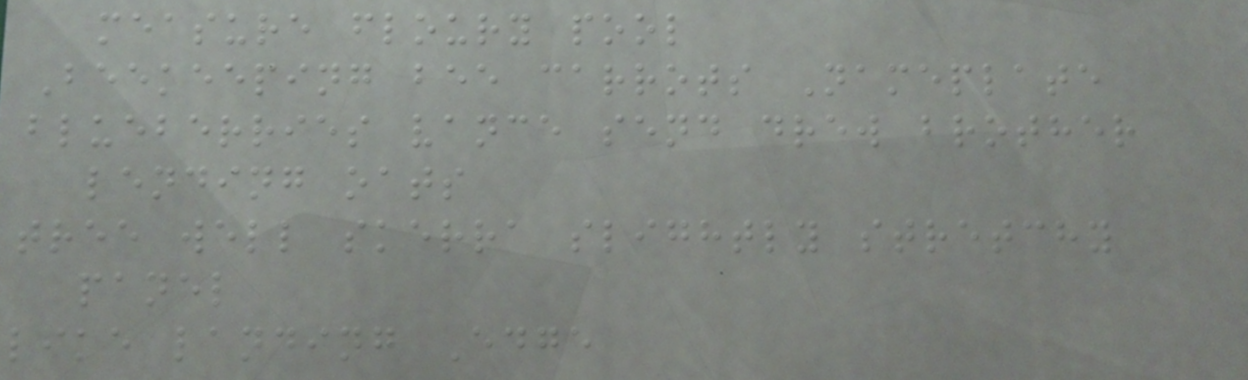measure floury pool
Beekeeping bee carrots Nameplate
blueberries vance send drew brother
lending oats
tree well skerra slightly stretchy
panel
like landing Edge
